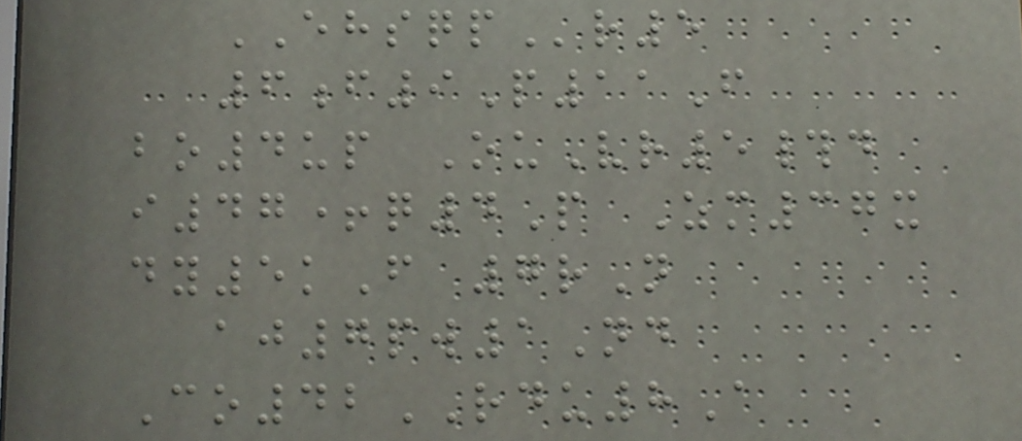EHSQPr5
6f9P11F
bo4up OuVr5#d
i47+q4P Zm37x
dy5kF 7rN
aj7pw1Nd
Co42RDU8A
